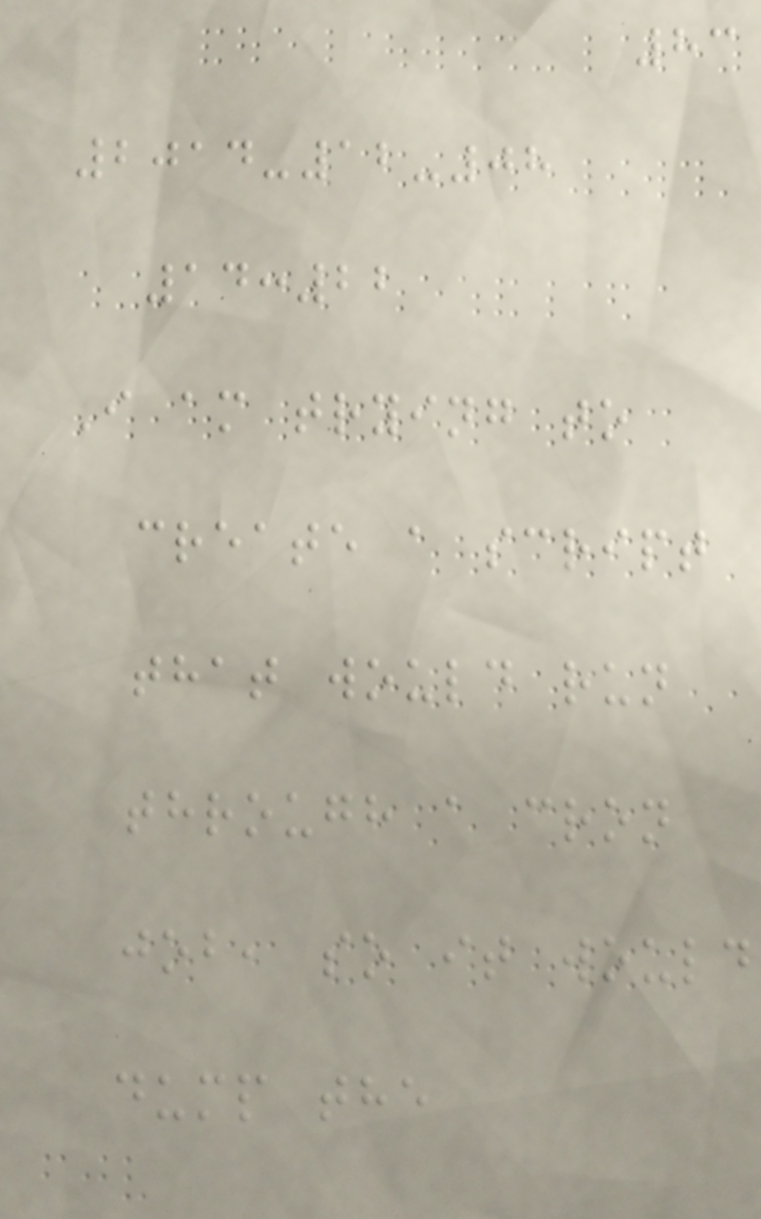83
2014-12-08
14:22
I am trying to
create a script
that would run
through a cron
job, so it would
dump the
